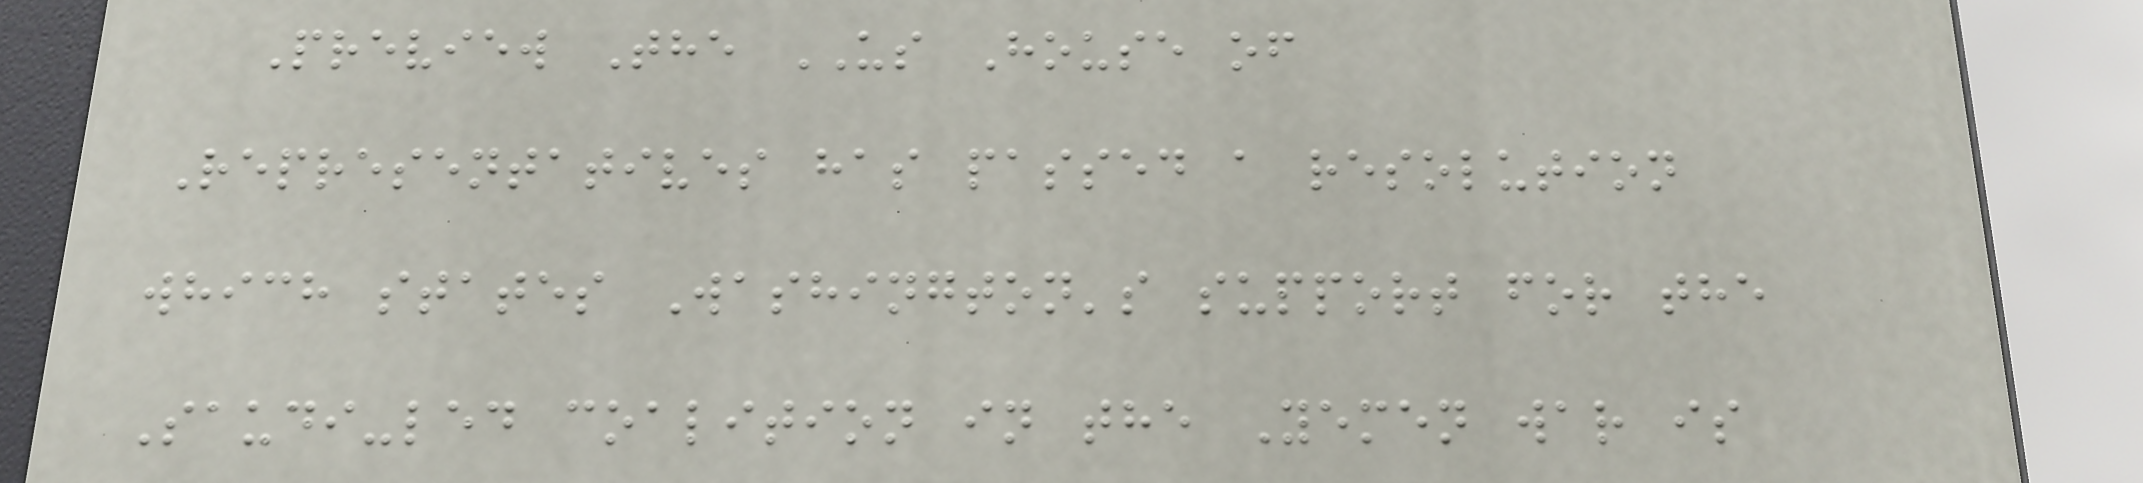Preview The US House of
Representatives has passed a resolution
which states Washington's support for the
Saudi-led coalition in the Yemen war is
